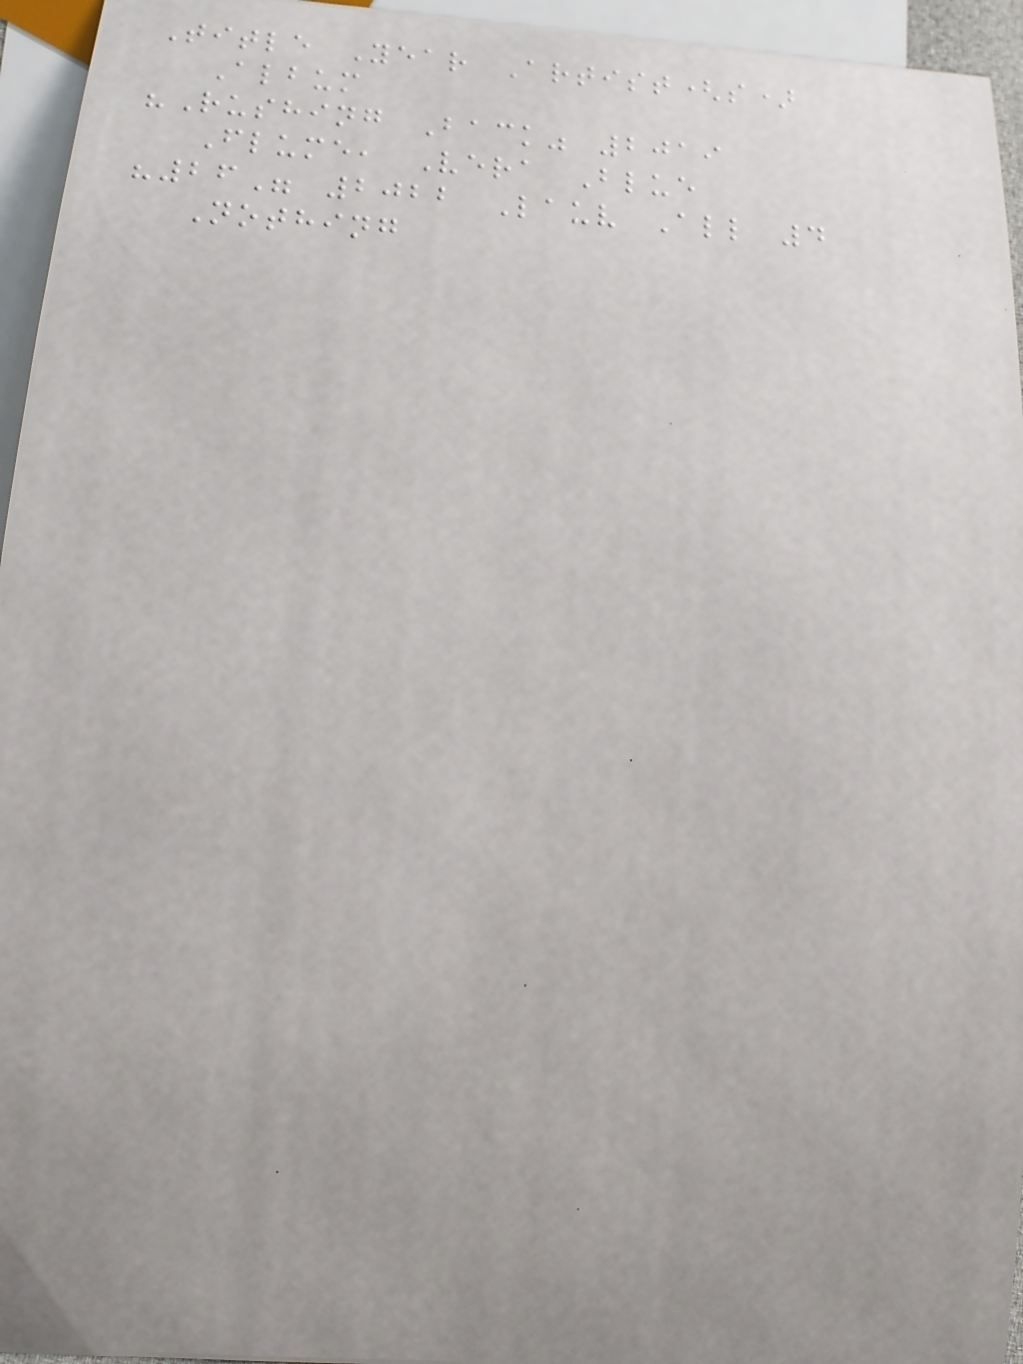Title Year Artist(s)
Album
"Rushing Back" 2019
Flume, Vera Blue
"26" 2022 Lauv All 4
Nothing
